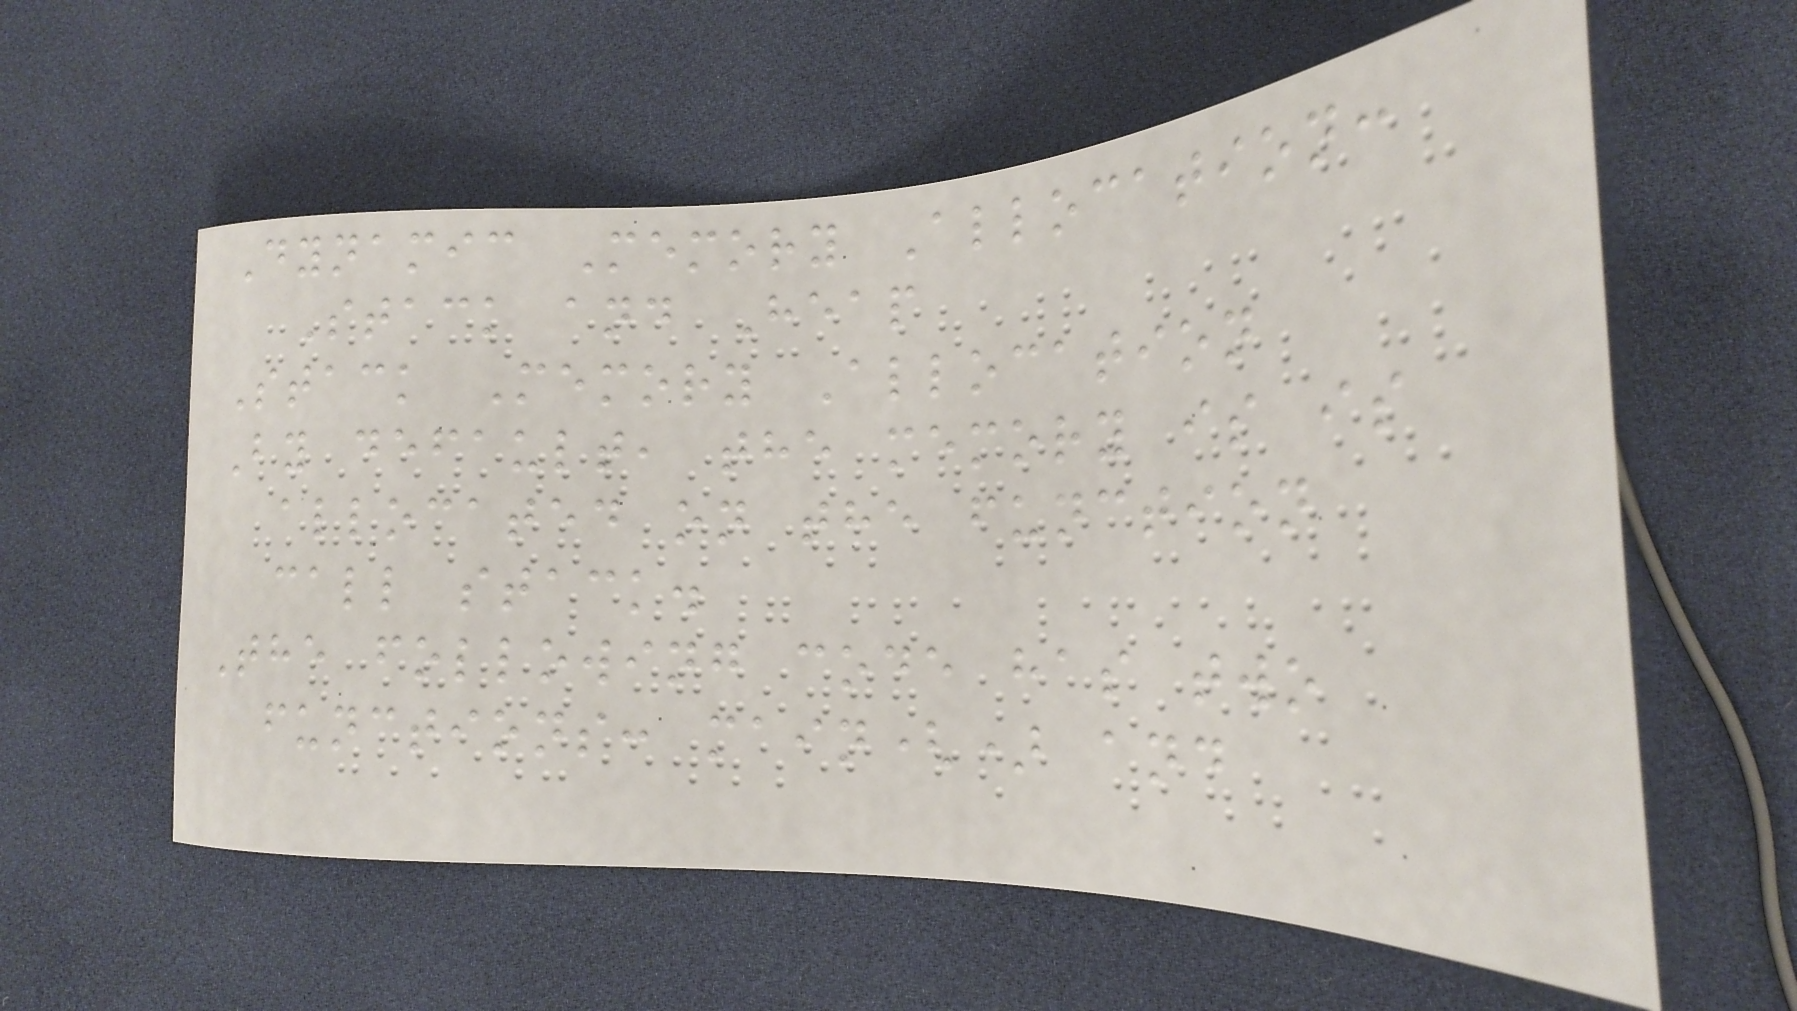Dynamic Memory Allocation:
Stack and Heap
Stack Memory Allocation
By default, the memory is is
allocated on the function
call stack.
The following code has two
functions: main() and
